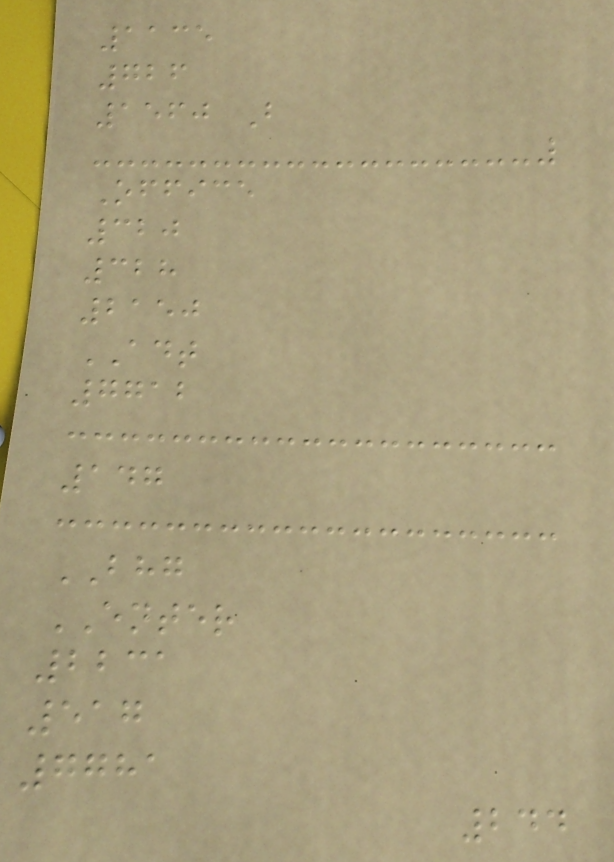1135
726
1560 B
Office
320
328
2150
ADT
7712
147
BHG
ENTER
2231
517
7781
244
